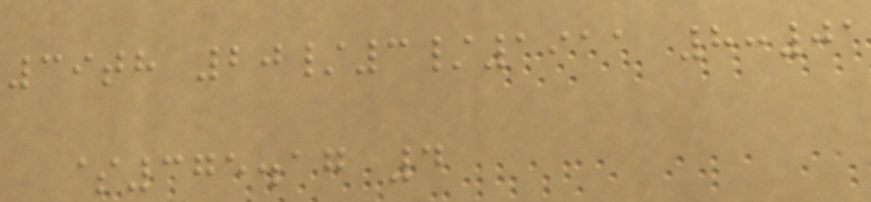39th 20/3/1911 8:01
$375.17 4
